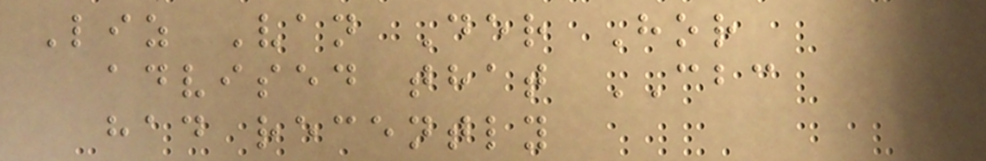Liz Van Der Hor
advised that CBC
had recently
